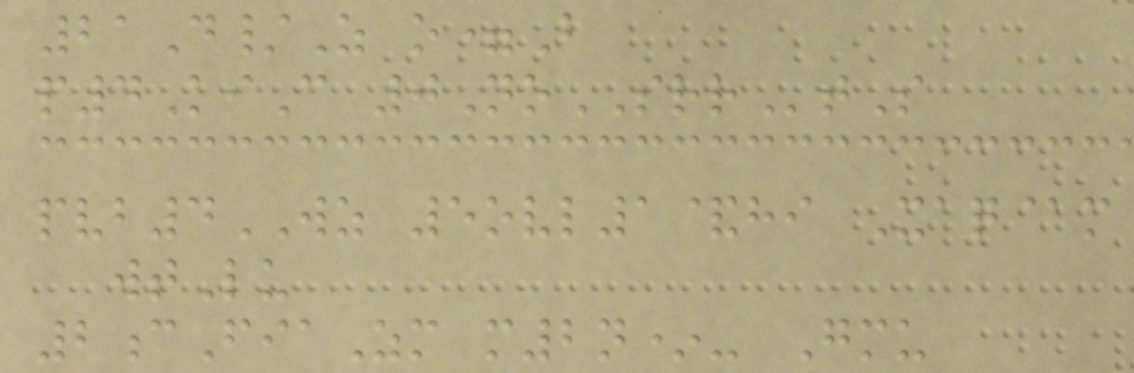21D/Z o=B
p4KiC 0NoSRRtS
pvb4WZ 5ovl1&hi Xaq@m
wtLu
2cFiaZm m2n*- Gmu
